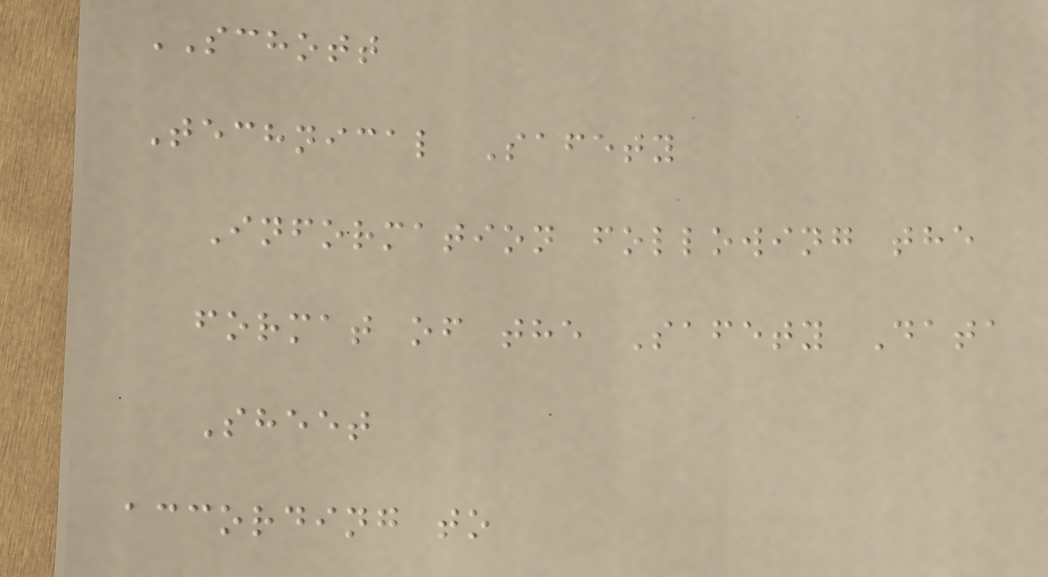SCHOTT
Technical Safety
Information following the
format of the Safety Data
Sheet
according to
